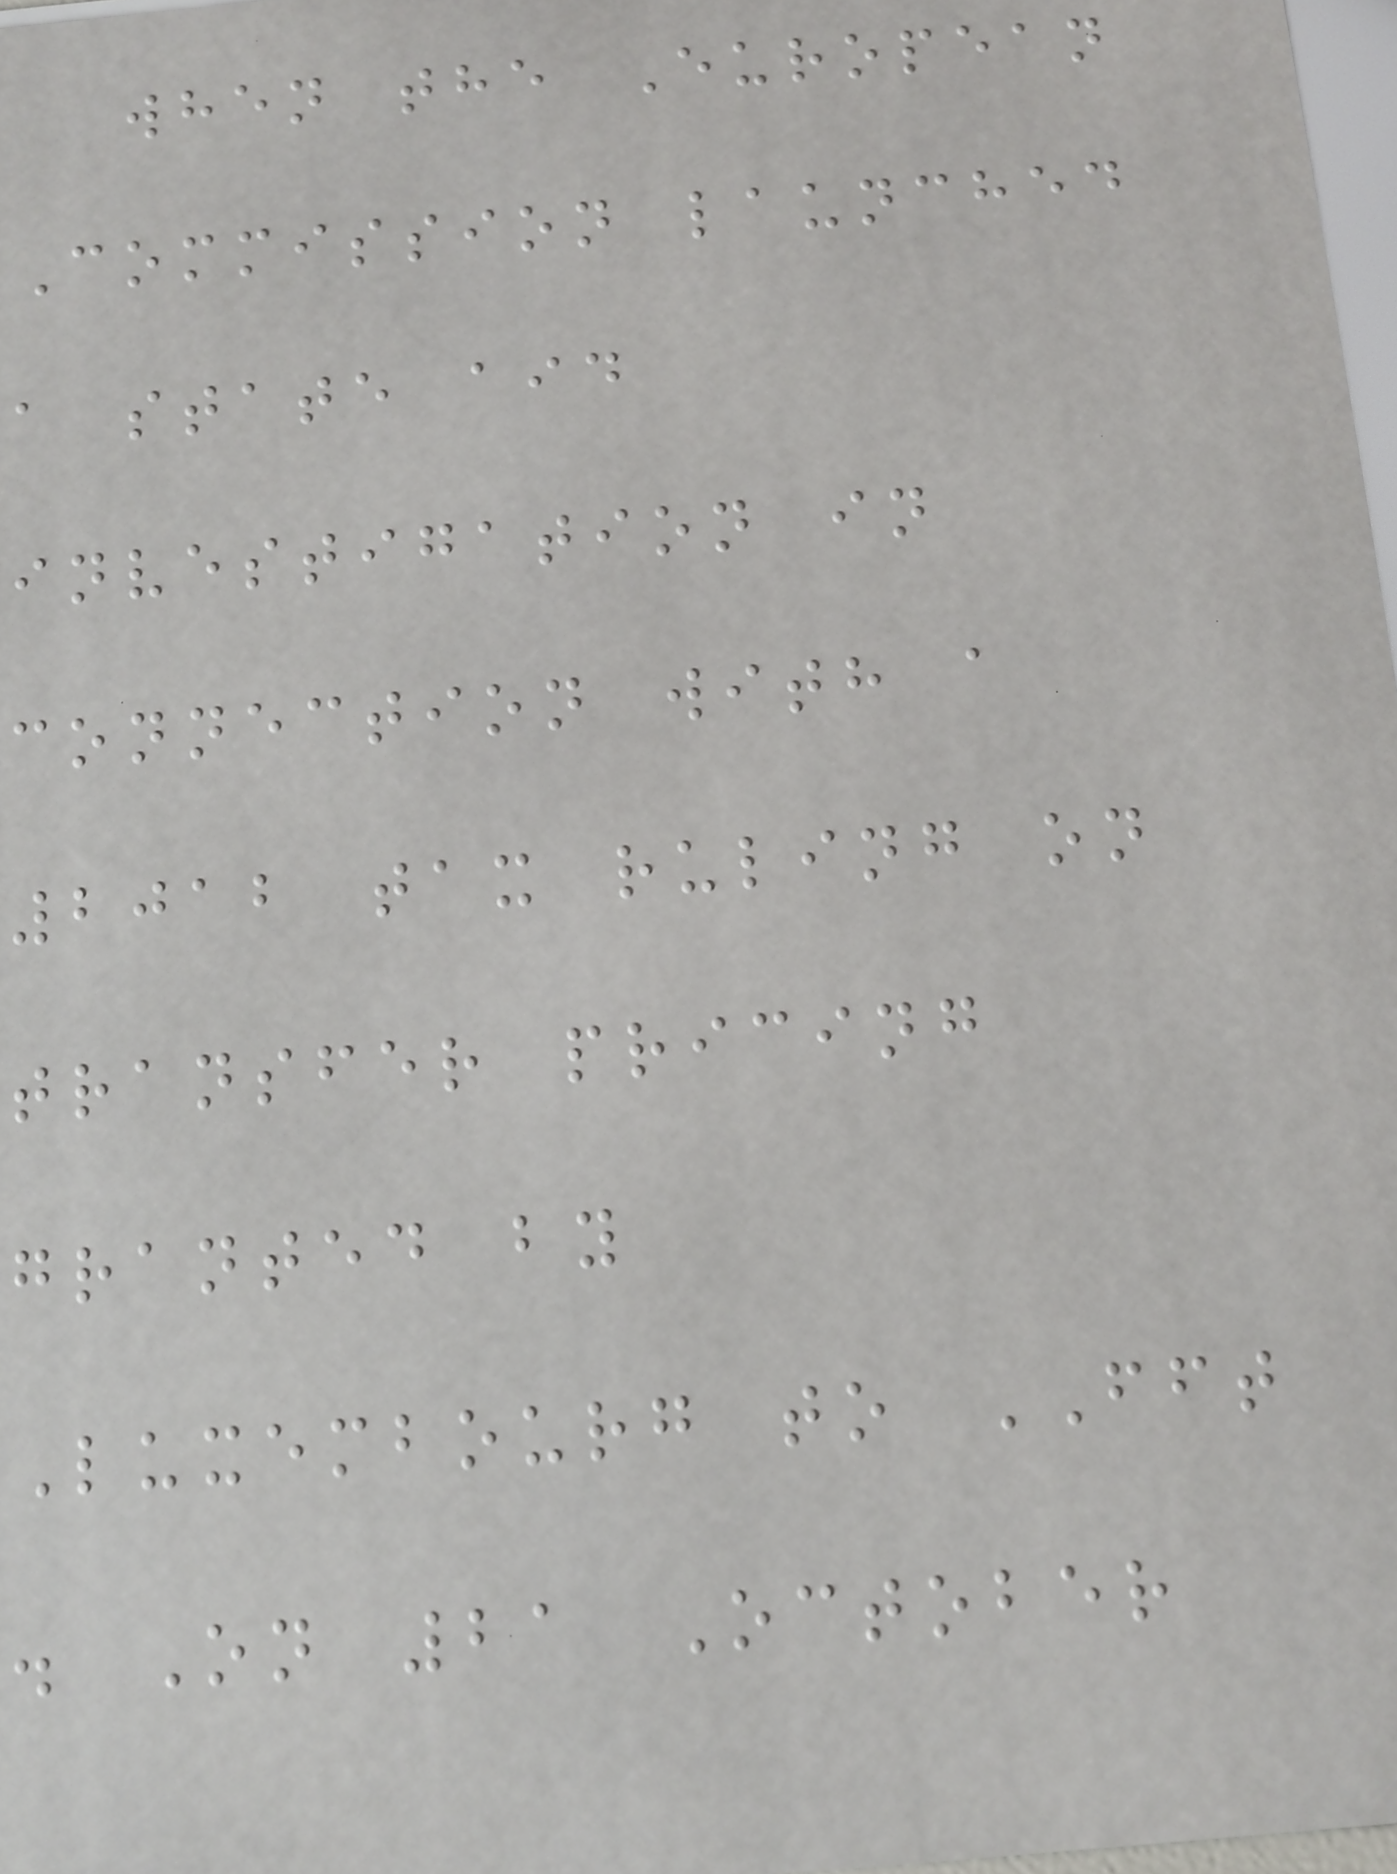when the European
Commission launched
a state aid
investigation in
connection with a
2012 tax ruling on
transfer pricing
granted by
Luxembourg to FFT
. On 21 October
